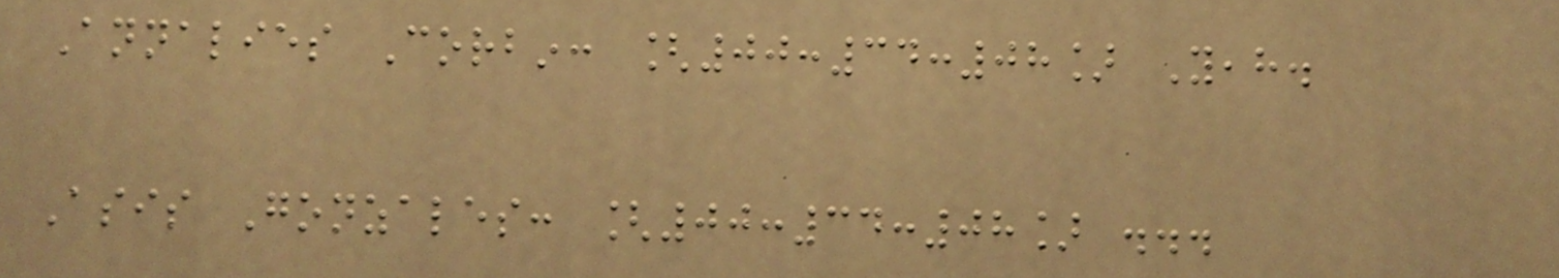Annalies Corbin: [00:34:08] Yeah.
Asis Gonzales: [00:34:08] ...
